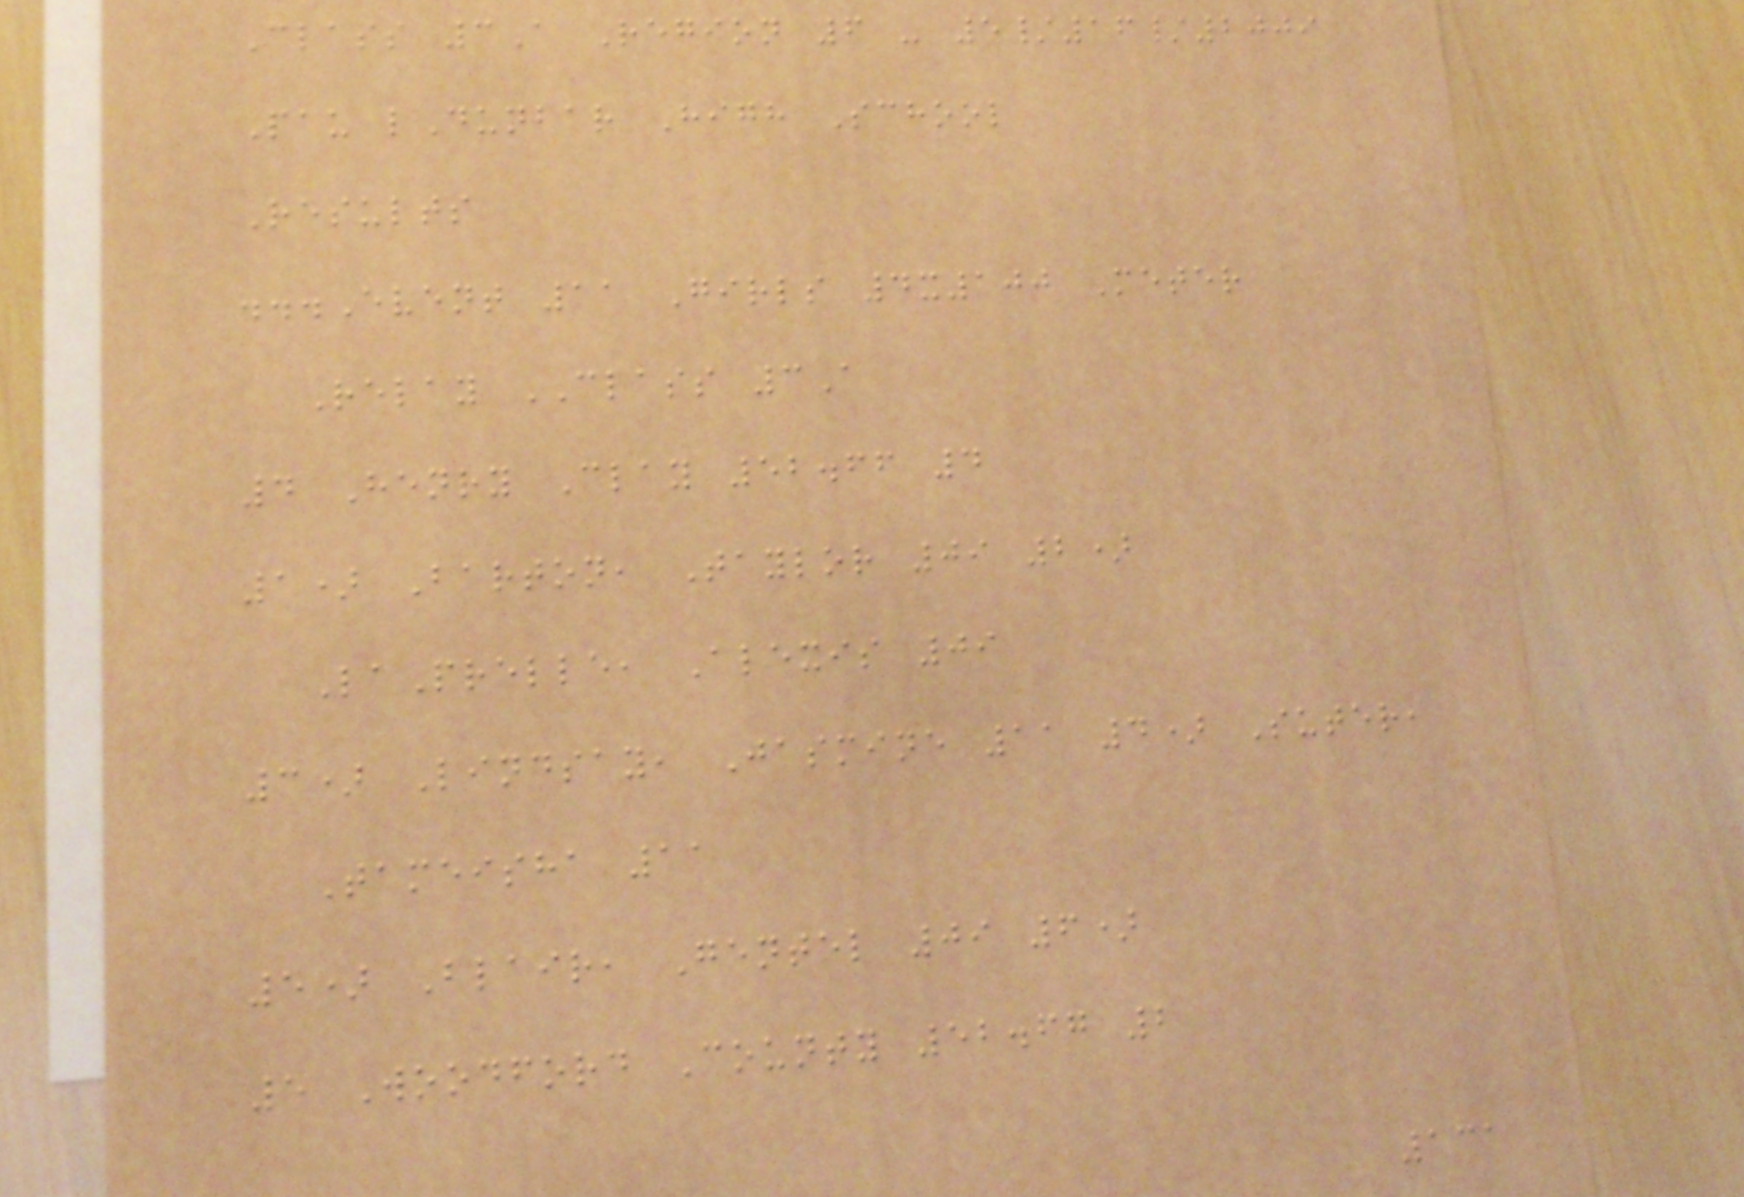Class 3A Region 6 - 5/16/2009
Pau lDunbar High School
Results
...Event 11 Girls 4x100 Meter
Relay CLASS 3A
4 Henry Clay 52.66 4
1) Barton, Taylor 09 2)
LaPrelle, Alexis 09
3) Lindsay, Jasmine 11 4) Suter,
Tameisha 11
5) Blair, Gentel 09 6)
5 Woodford County 52.67 2
131
